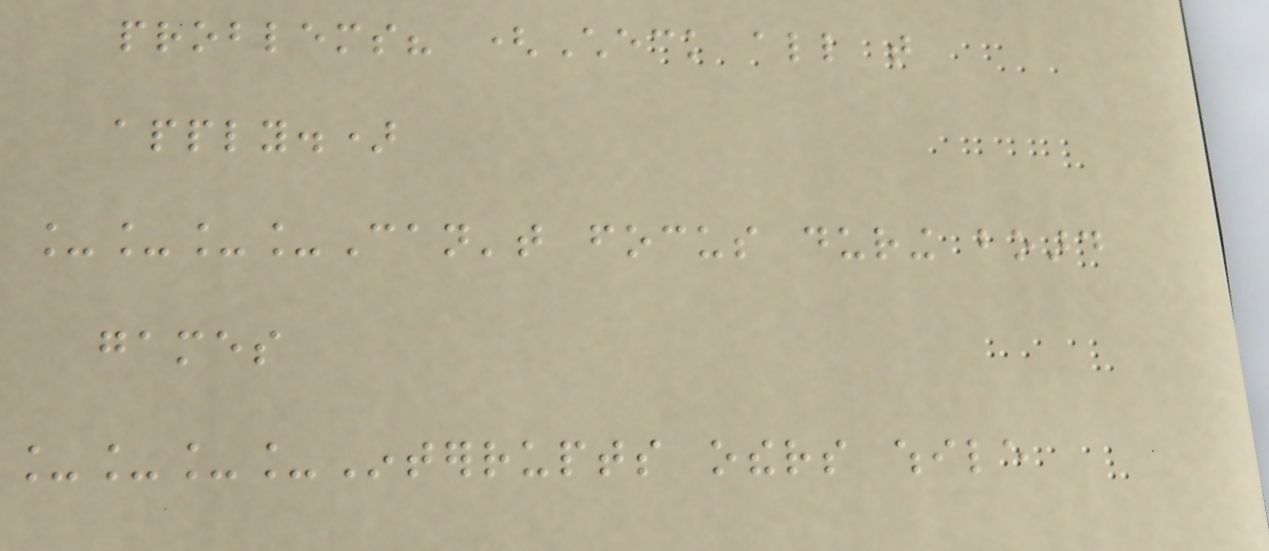problems? (Check all that
apply.)
____Can't focus during board
games
____Interrupts others while
